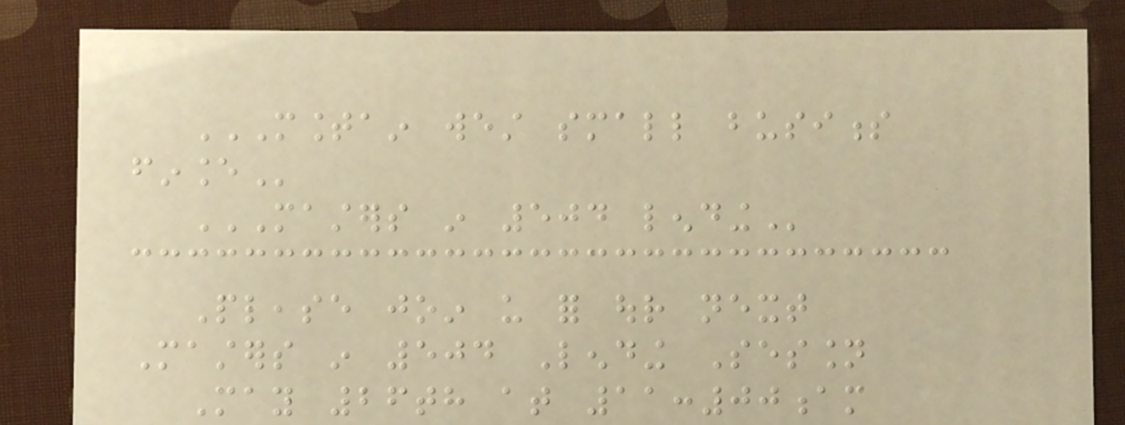MOUNTAIN WEST SMALL BUSINESS
FINANCE
MASTERS IN 504 LENDING
Please join us for our next
Masters in 504 Lending Session
May 26th at 11:00am
